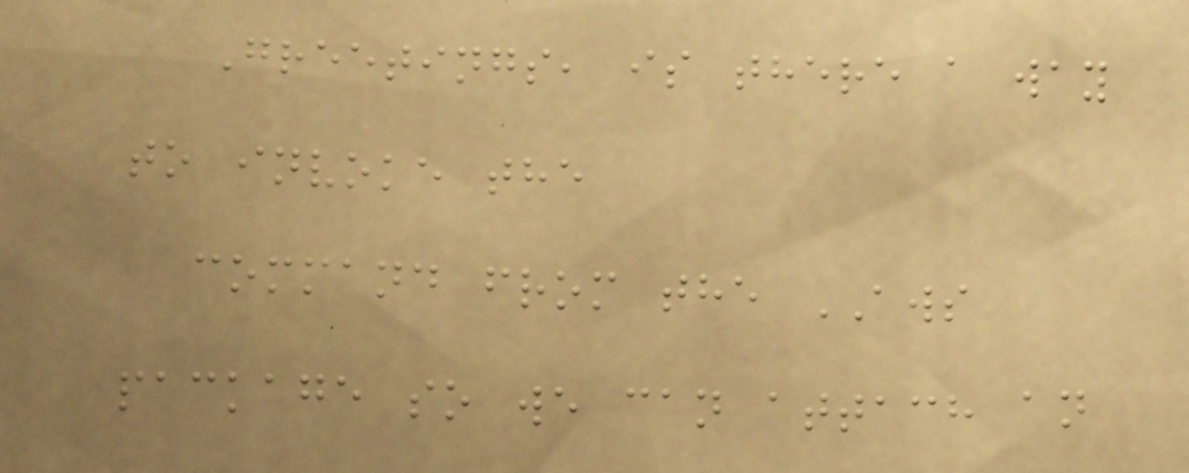Greetings, is there a way
to invoke the
command from the AWS
package so we can attach an
